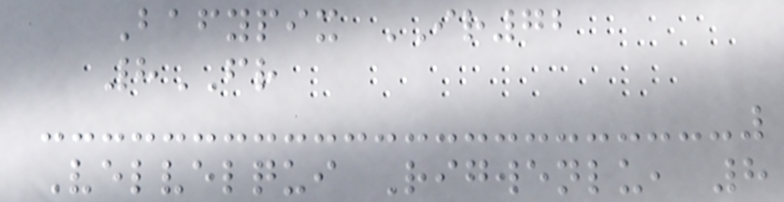Bafypix IR72
8FR
Velvelqui Rigwenlu, 8
